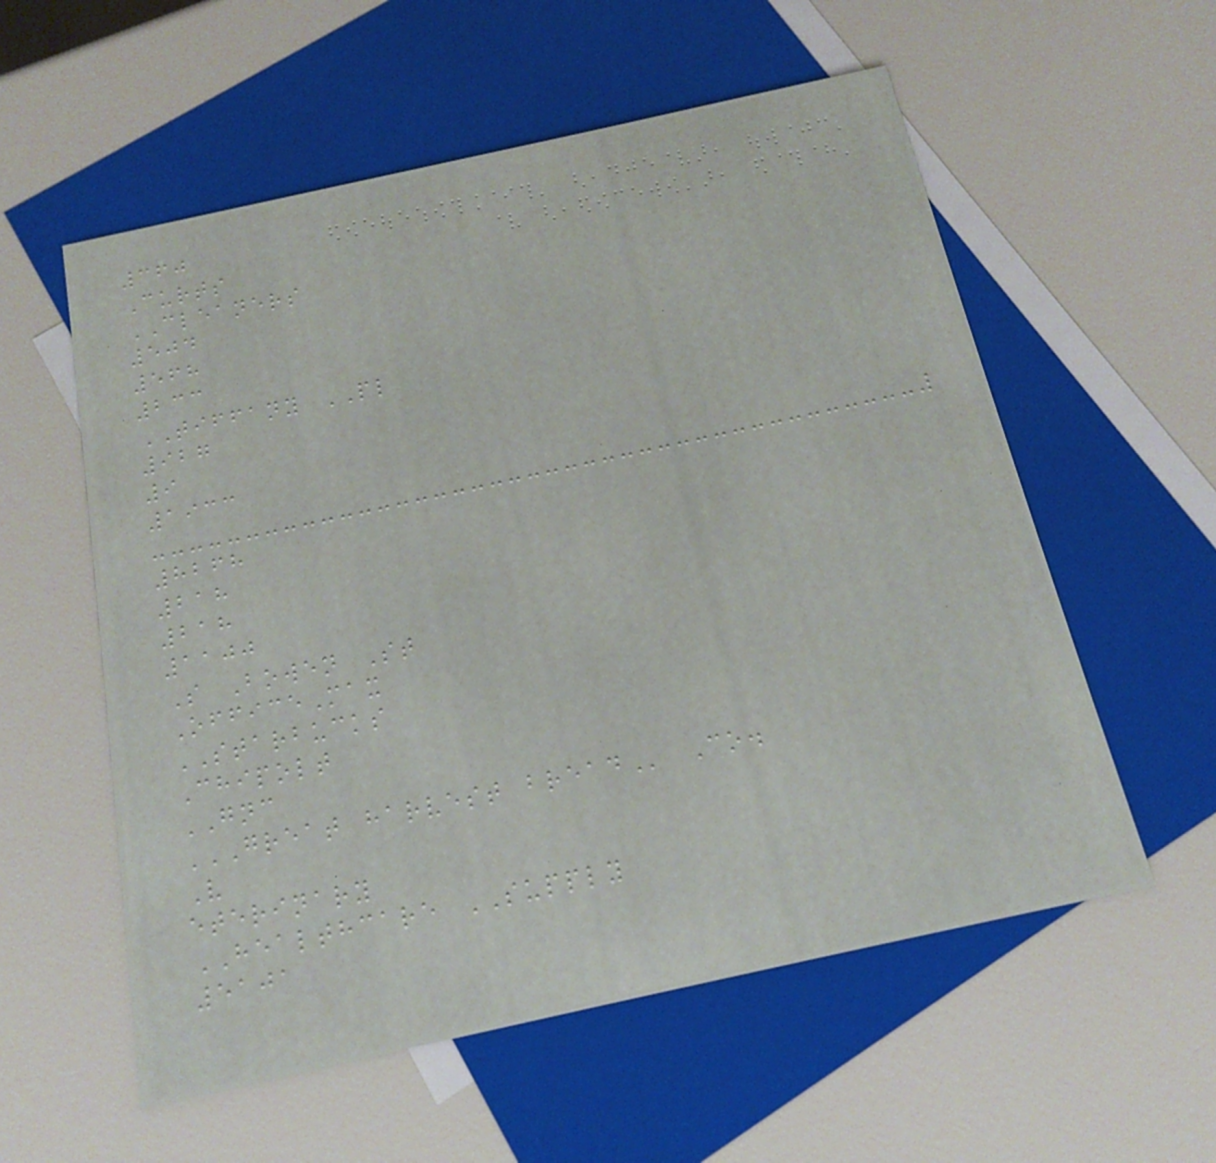360
Curts
CLEANERS
504
568
233
TIFFANY PL
927
9
1933
8268
218
218
1100
S Bowen St
OfficeMax
STARBUCKS
Chipolt
GNC
GREAT HARVEST BREAD Co.
V
eterinary
HEALTHCARE SUPPLY
5101
